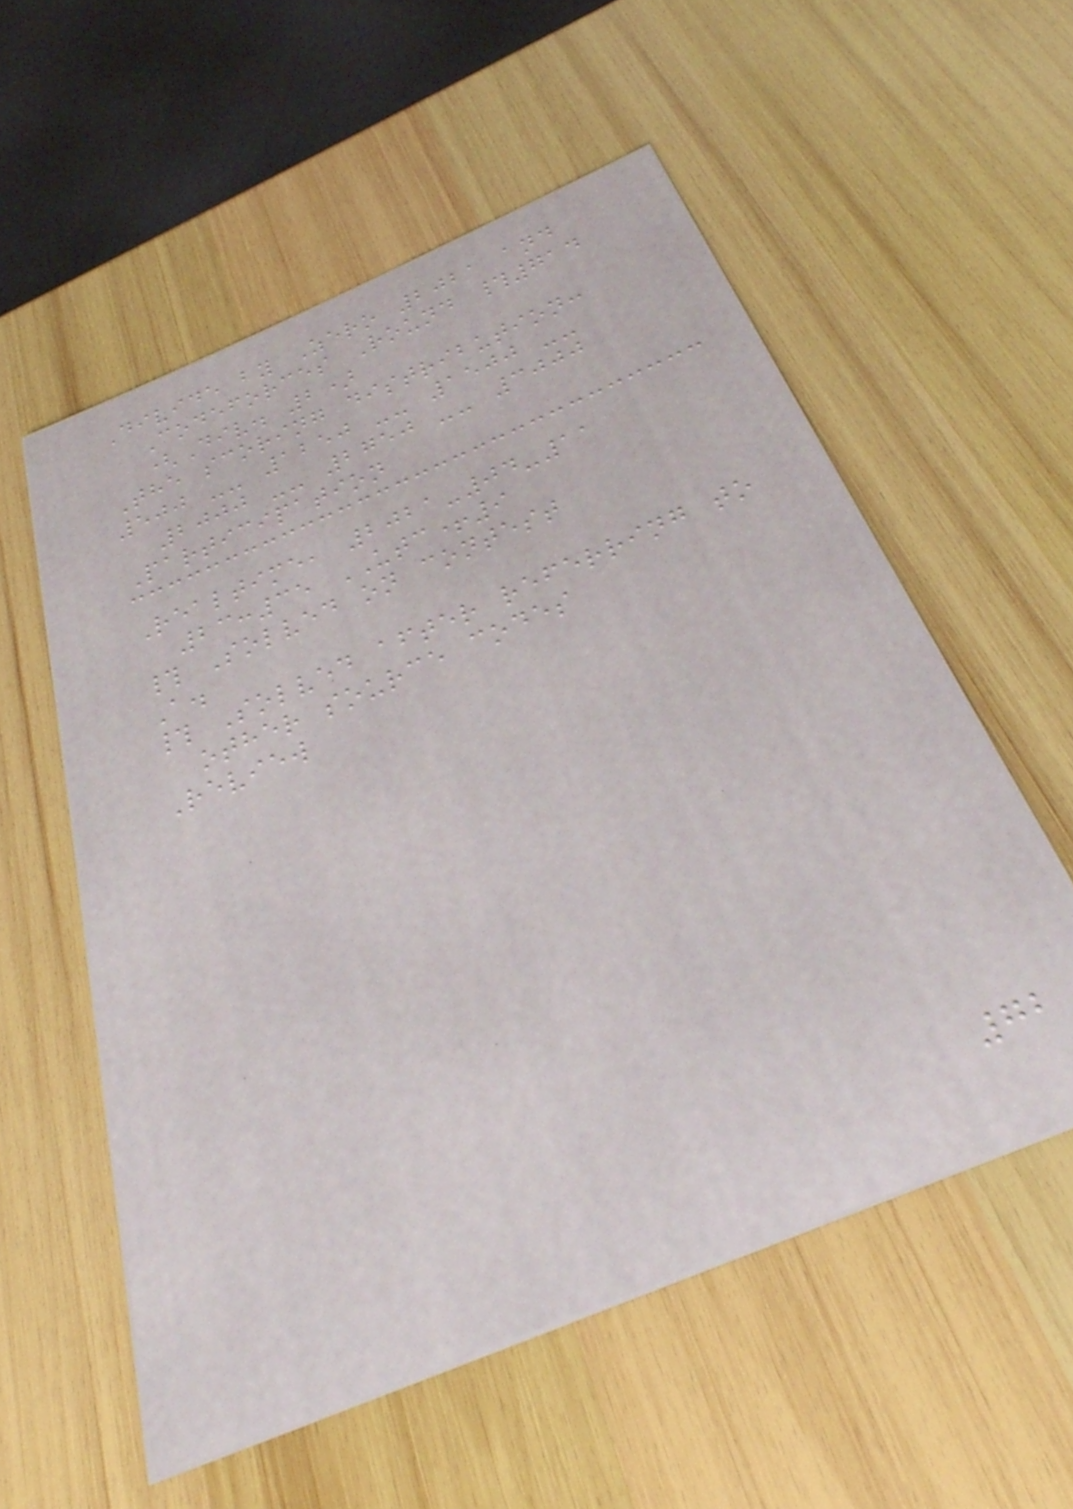Divide by Zero 2021 and
Codeforces Round #714
(Div. 2)
The scoring distribution:
500 -- 1250 -- 1500 --
2000 -- 2750 -- 3000
Participation
Realtime, 2021-04-11
23:35 UTC+9
# Solved on contest
A.
# Solved after referring to
other source codes
Review
72
